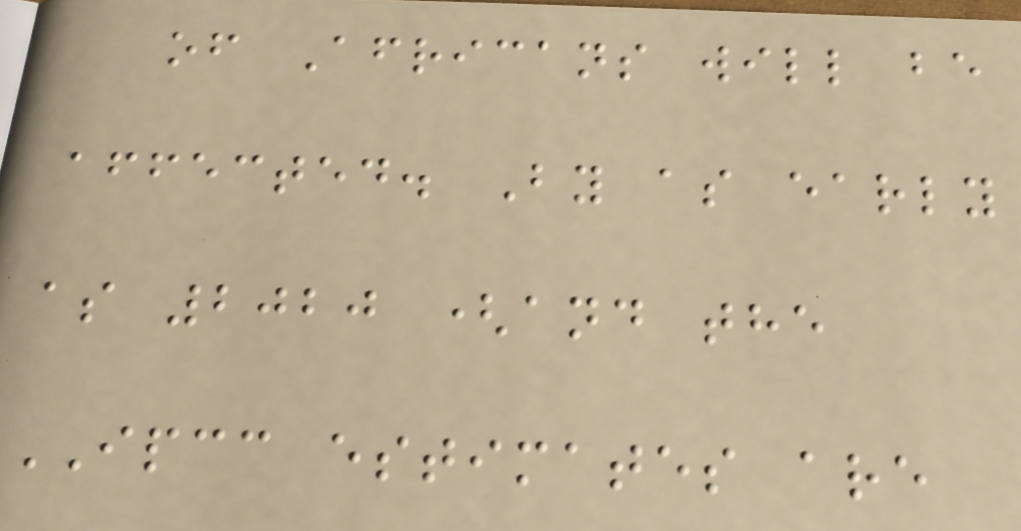of Africans will be
affected. By as early
as 2020 (and the
IPCC estimates are
